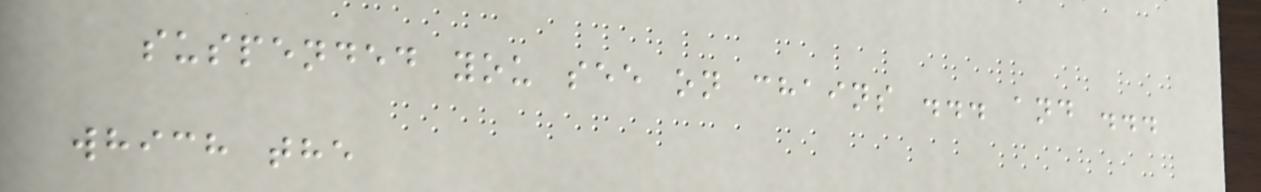suspended you see on chains ... and ...
which the
